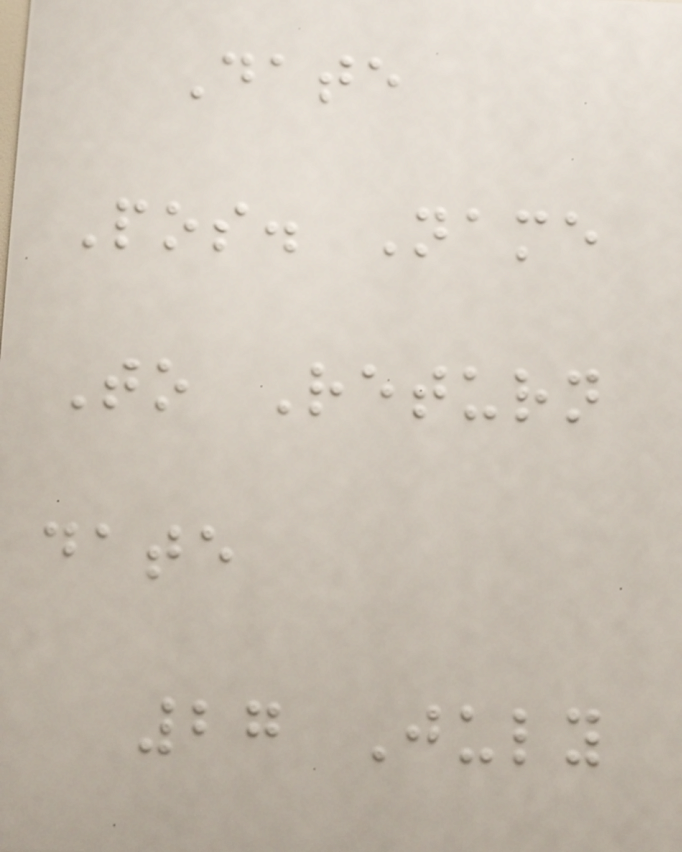Date
Pos. Name
To Return
date
27 July
